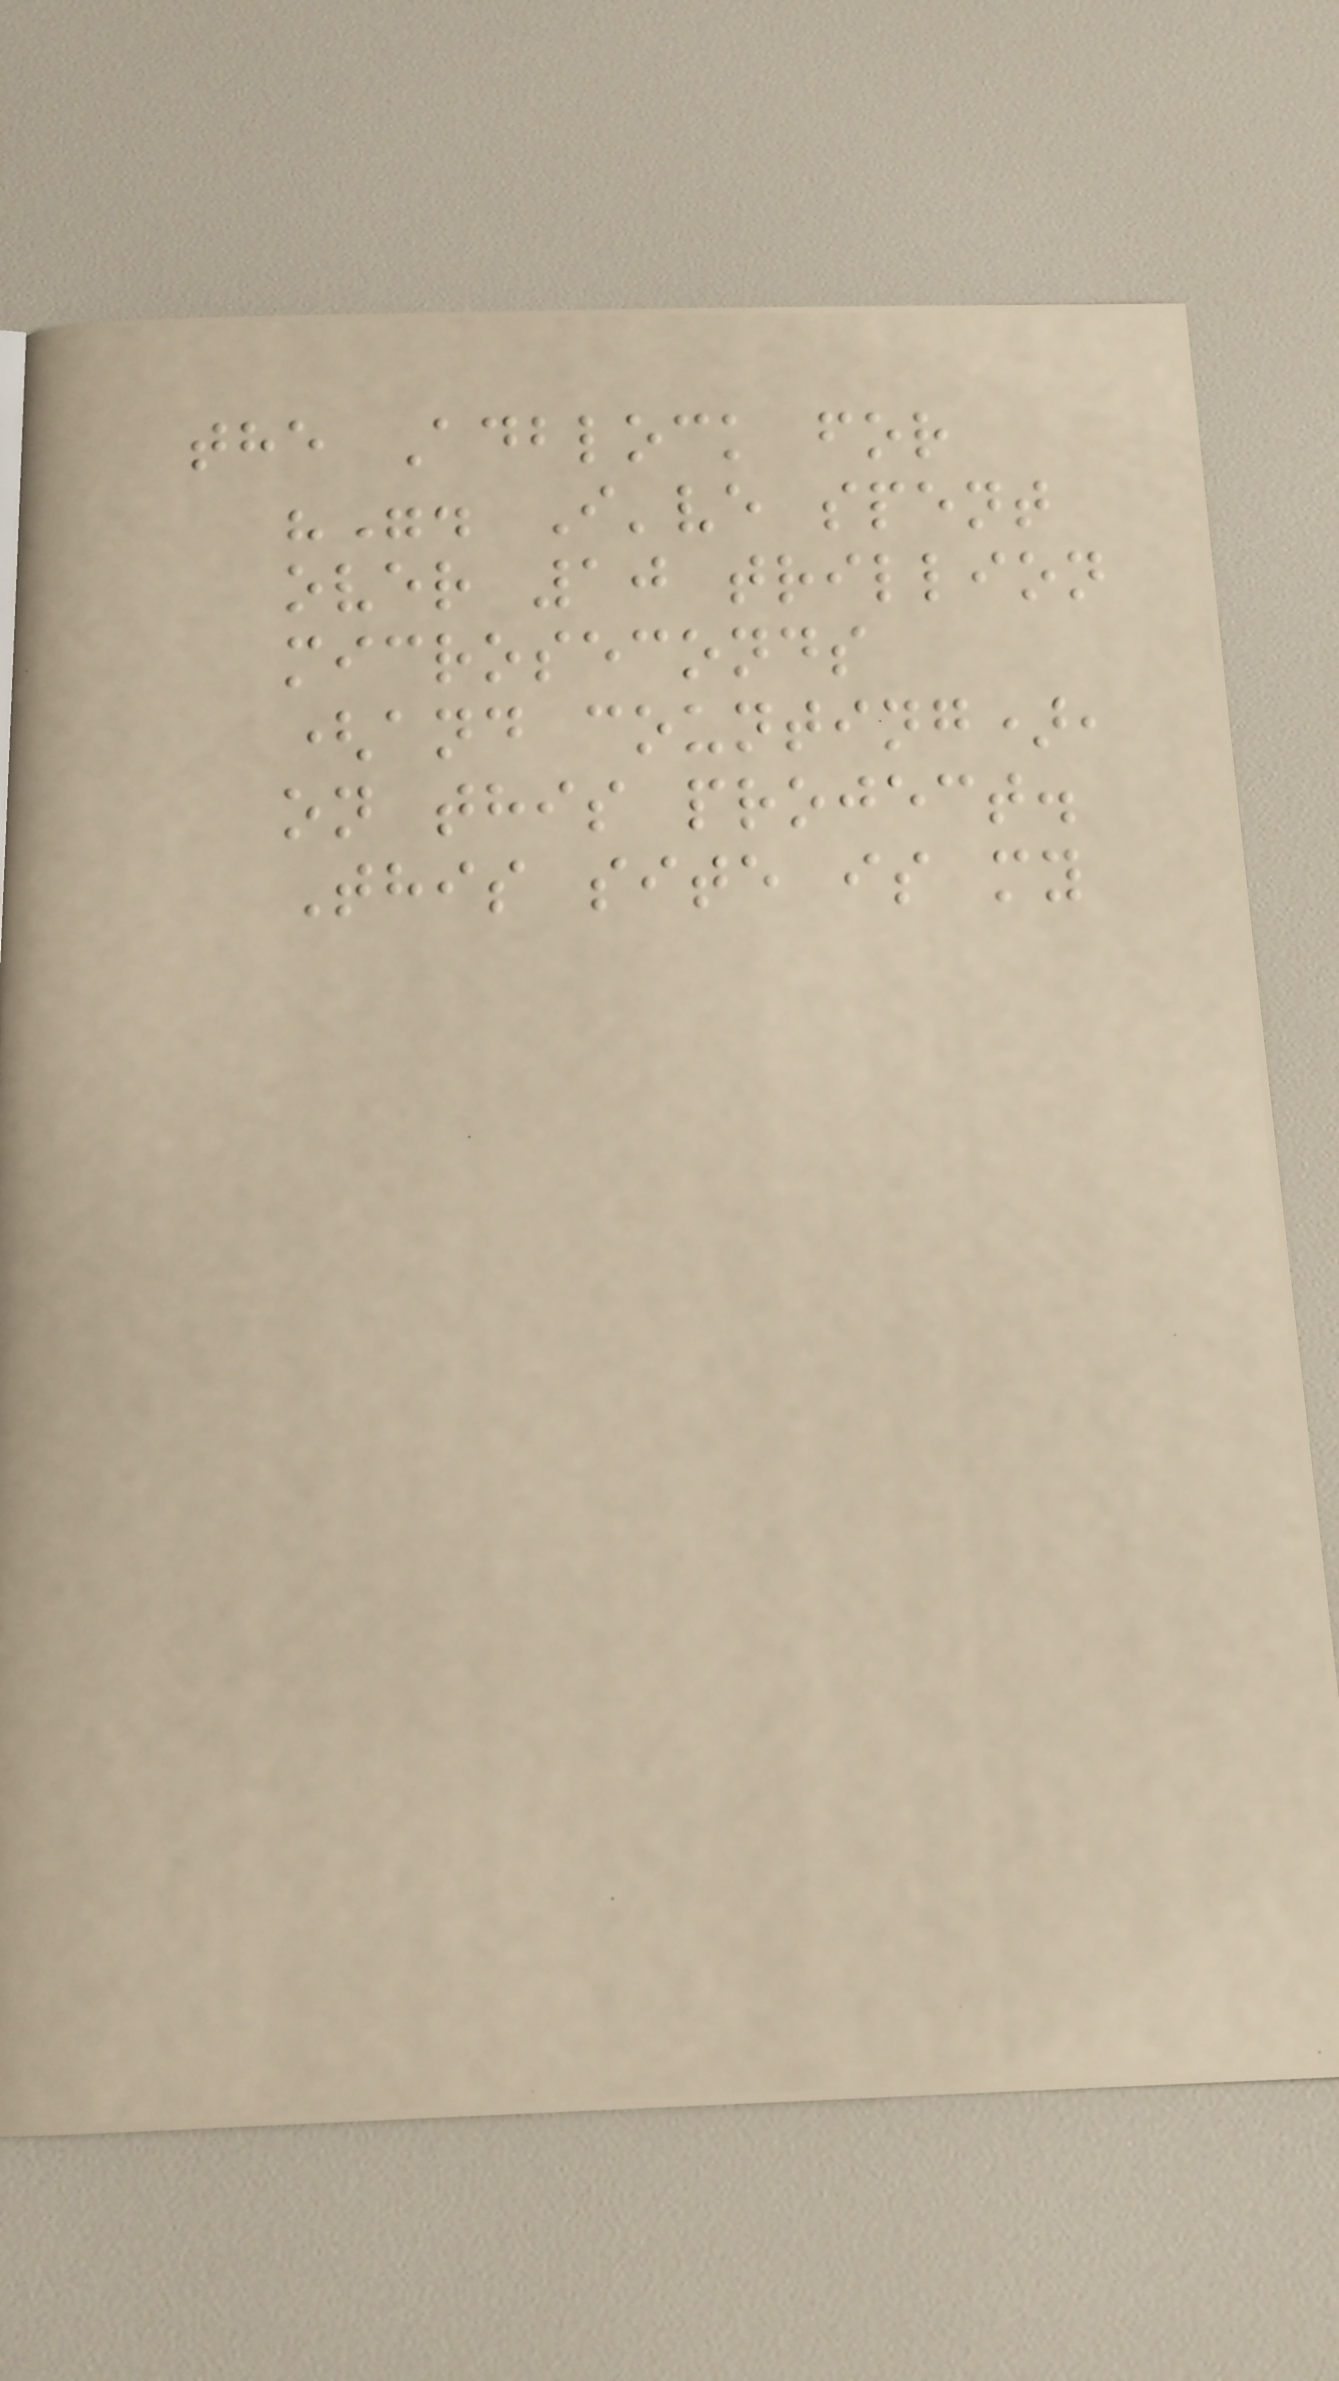the Adblock for
"". I've spent
over 10 trillion
microseconds
(and counting),
on this project.
This site is my
